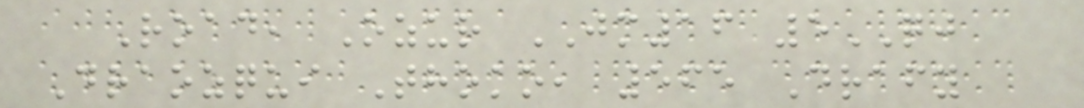Road, Ozur JM16 5QJ
Draozqui Thoko, 565 Drafy
